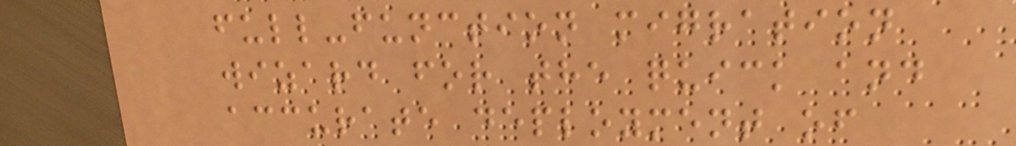full-function migration
wizard for the quick and
accurate deployment of
